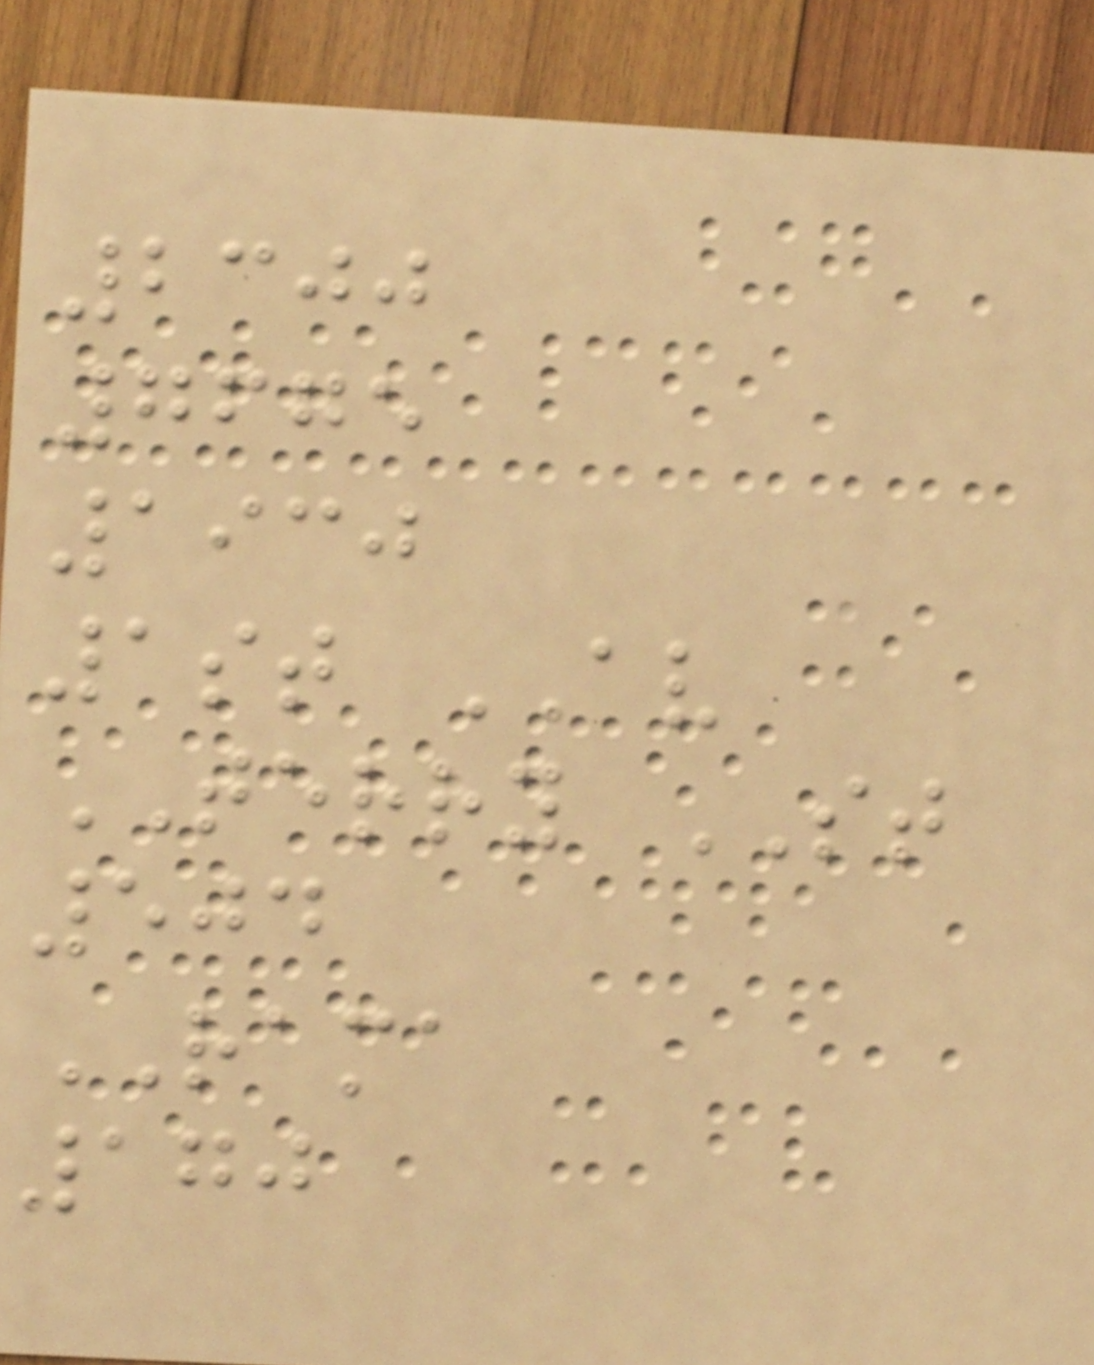2300
7675
1930
1st AV
TERRY ST
504
RAMA
170
